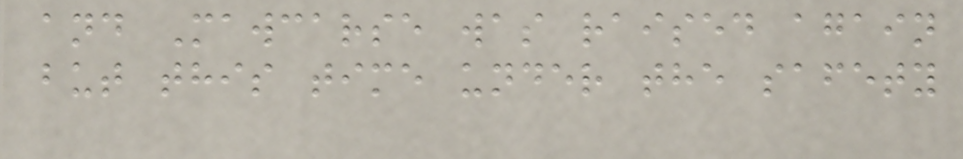and Mawcarse was raised again
but this time under the safety
